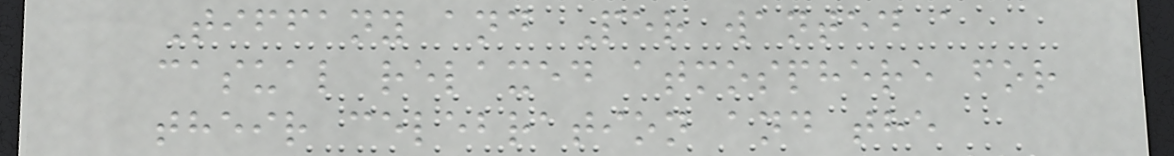Tiffany and Per wanted a
casual relaxed atmosphere for
their celebration and the
